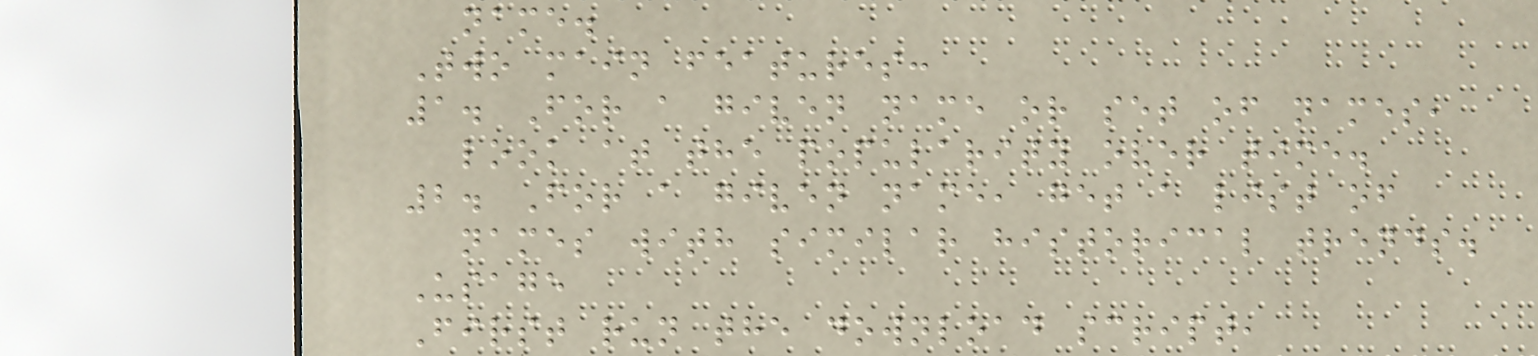name.
Two main features:
1. For a given name or set of names,
look at the popularity over time.
2. For a given name, get a list of
names with similar historical trends.
Usage
First run the download script,
